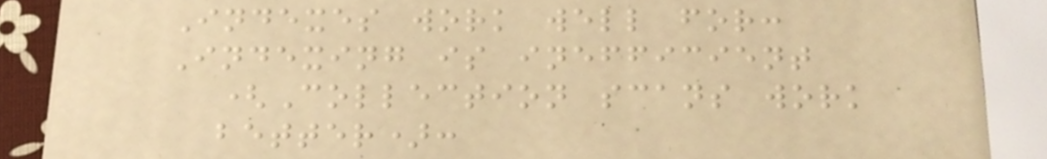Indexes work well for:
Indexing is inefficient
(Collection scans work
better):
